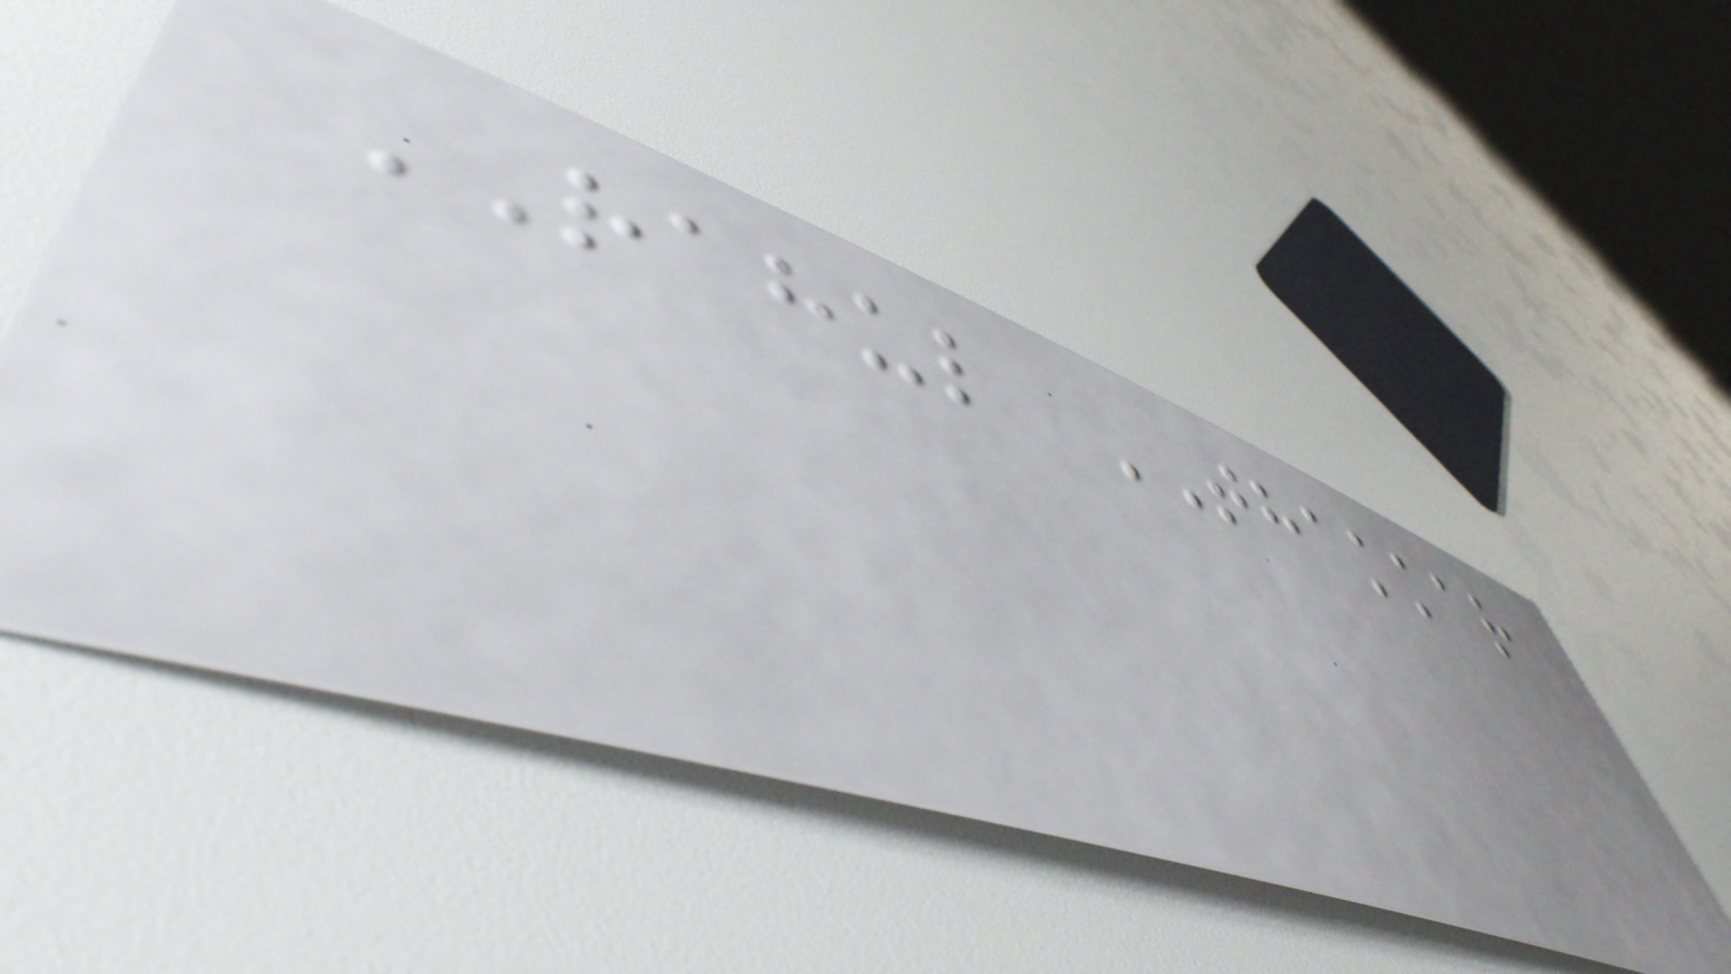RAHUL THAKKAR
